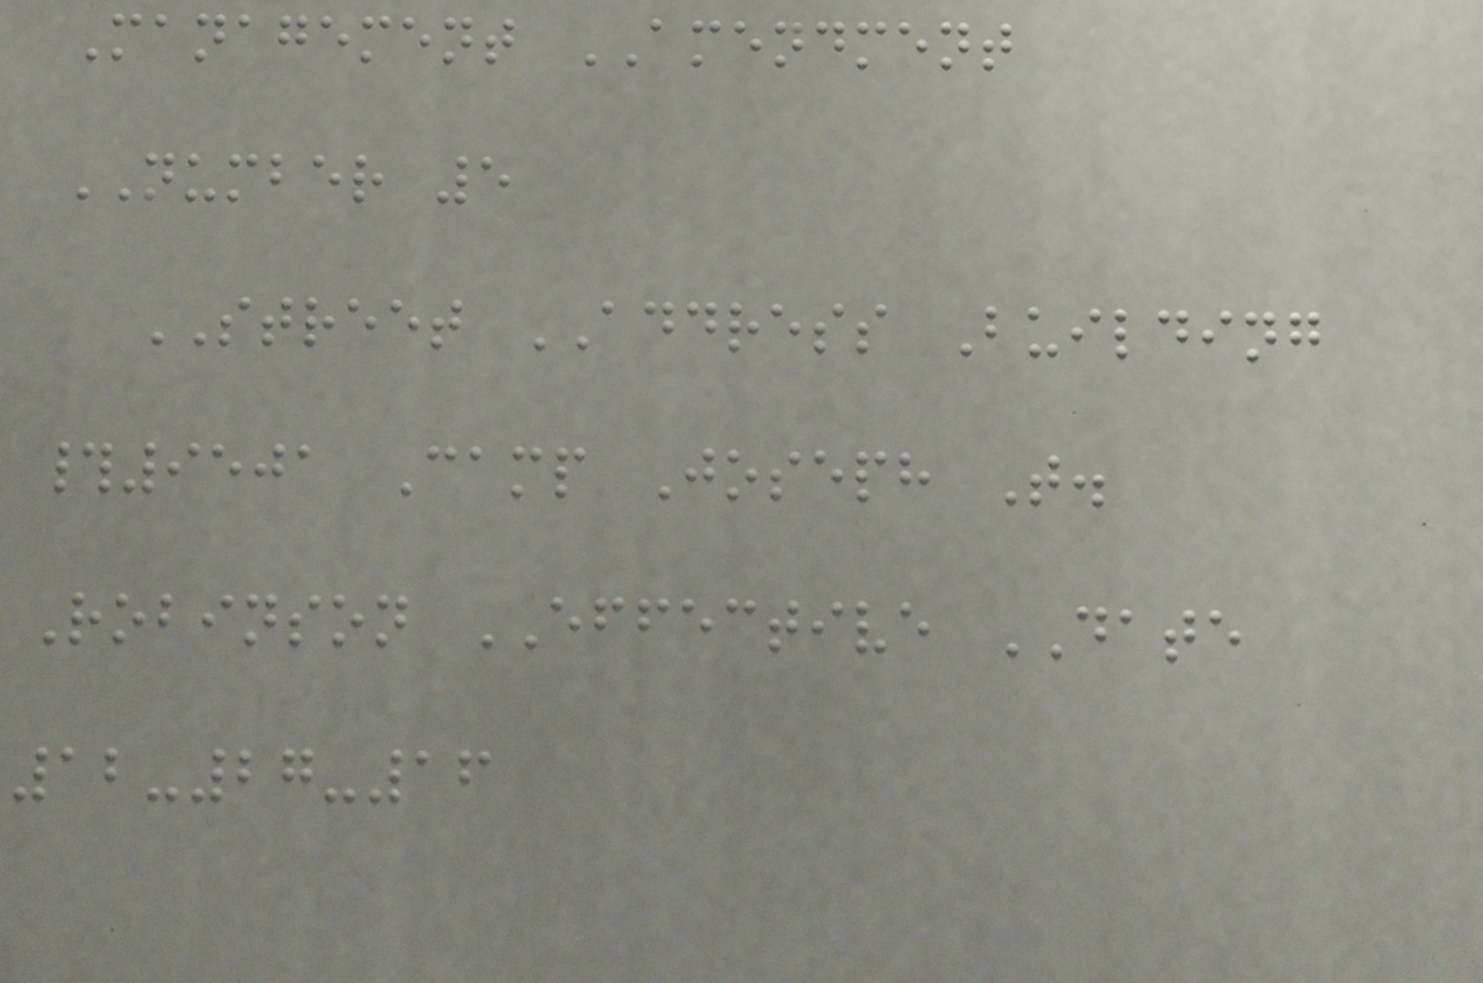Management AMENDMENT
NUMBER 5
STREET ADDRESS Building
#9501 Camp Joseph T.
Robinson EFFECTIVE DATE
12-27-16
